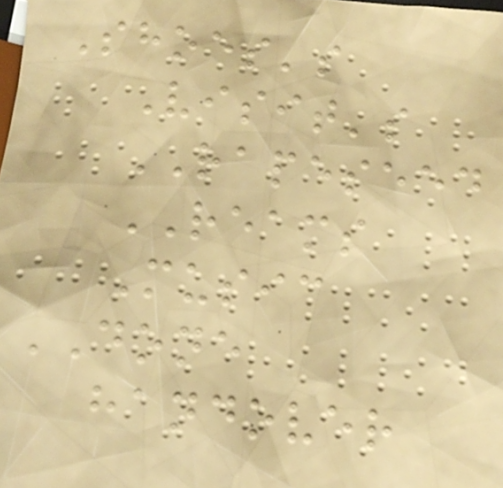Shoes's
Visit's
RAPESEED
REAMS
Music
DONE
handover
